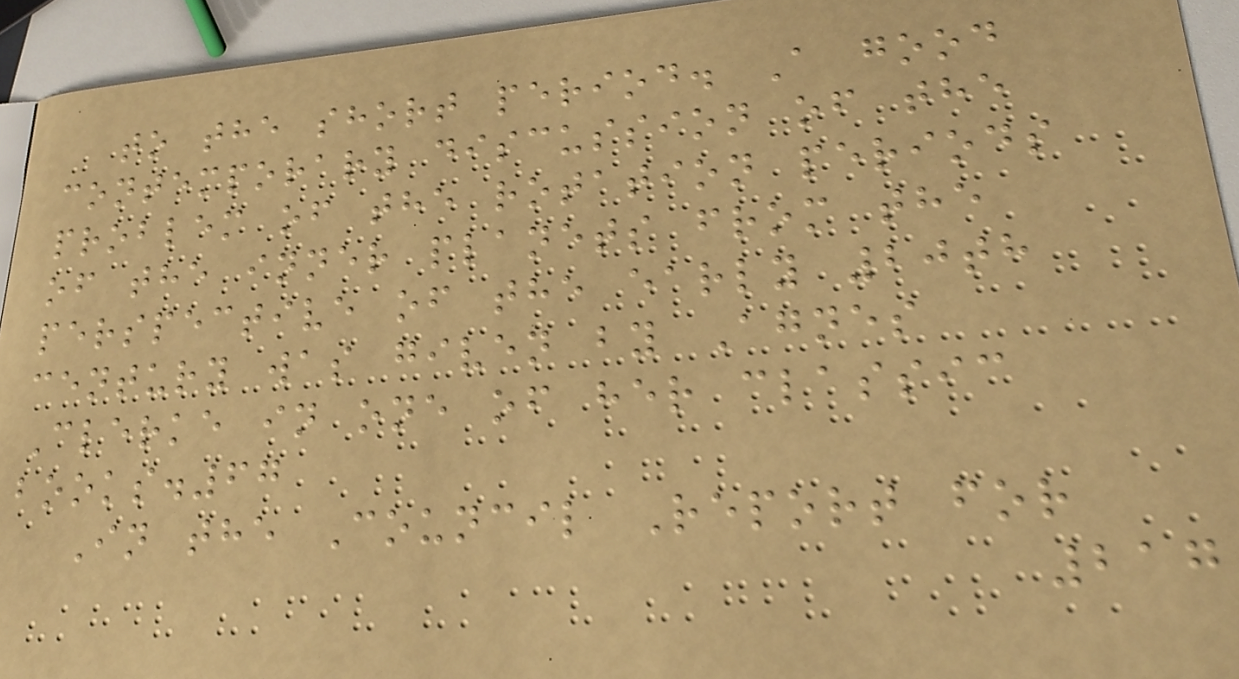to the short period. A good
contemporary discussion of the
problem of the rotation periods
of the inner planets from the
perspective of the early 20th
century was given by Agnes
Clerke in one of her classic
books.67
In the Council Report for
217
